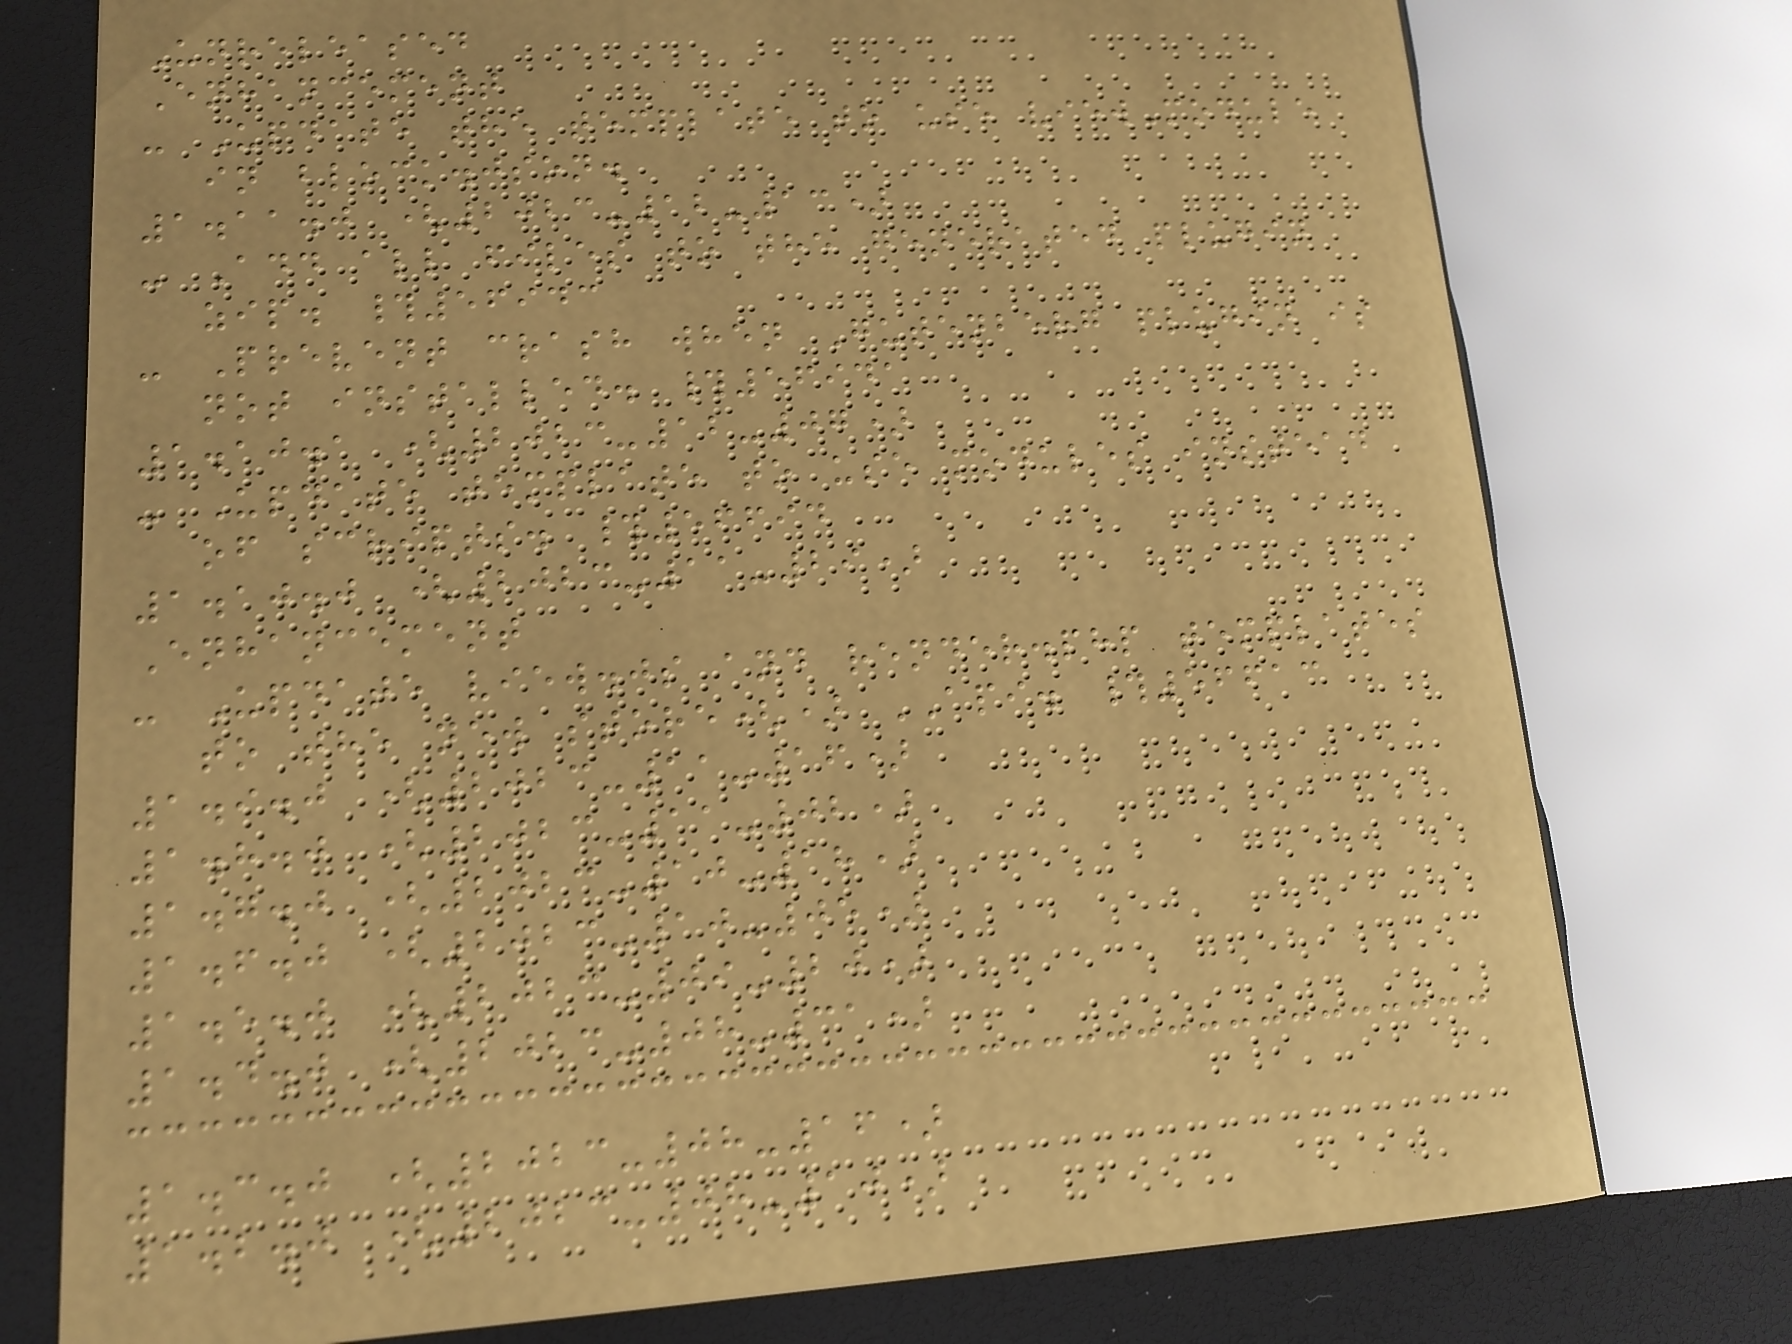Unreleased
Enhancement
- Update the template to use viewModule
in block.json.
1.11.0 (2023-12-13)
- Add all files to the generated plugin
zip. #56943
- Prevent crash when Gutenberg plugin is
not installed. #56941
1.10.1 (2023-12-07)
- Update template to use modules instead
of scripts. #56694
1.10.0 (2023-11-29)
Enhancement
- Update view.js and render.php templates
to the new store() API. #56613
1.9.0 (2023-11-16)
1.8.0 (2023-11-02)
1.7.0 (2023-10-18)
1.6.0 (2023-10-05)
1.5.0 (2023-09-20)
1.4.0 (2023-08-31)
1.3.0 (2023-08-16)
1.2.0 (2023-08-10)
